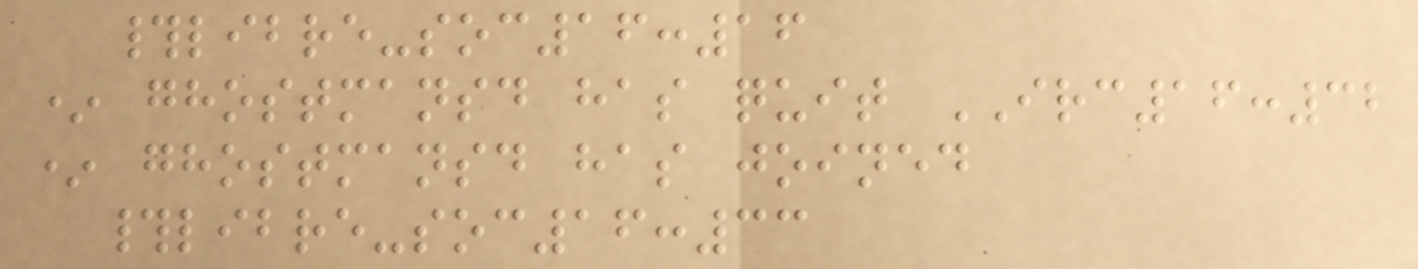#libre-soc16:16
* ghostmansd has quit IRC16:32
* ghostmansd has joined
#libre-soc16:33
